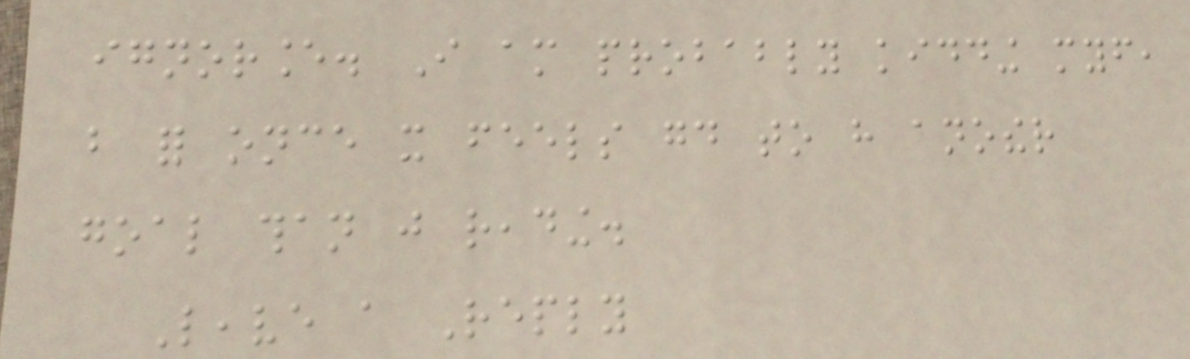ignorance. I am probably kidding myself,
but for once it feels good to have another
goal than just reading.
Leave a Reply
